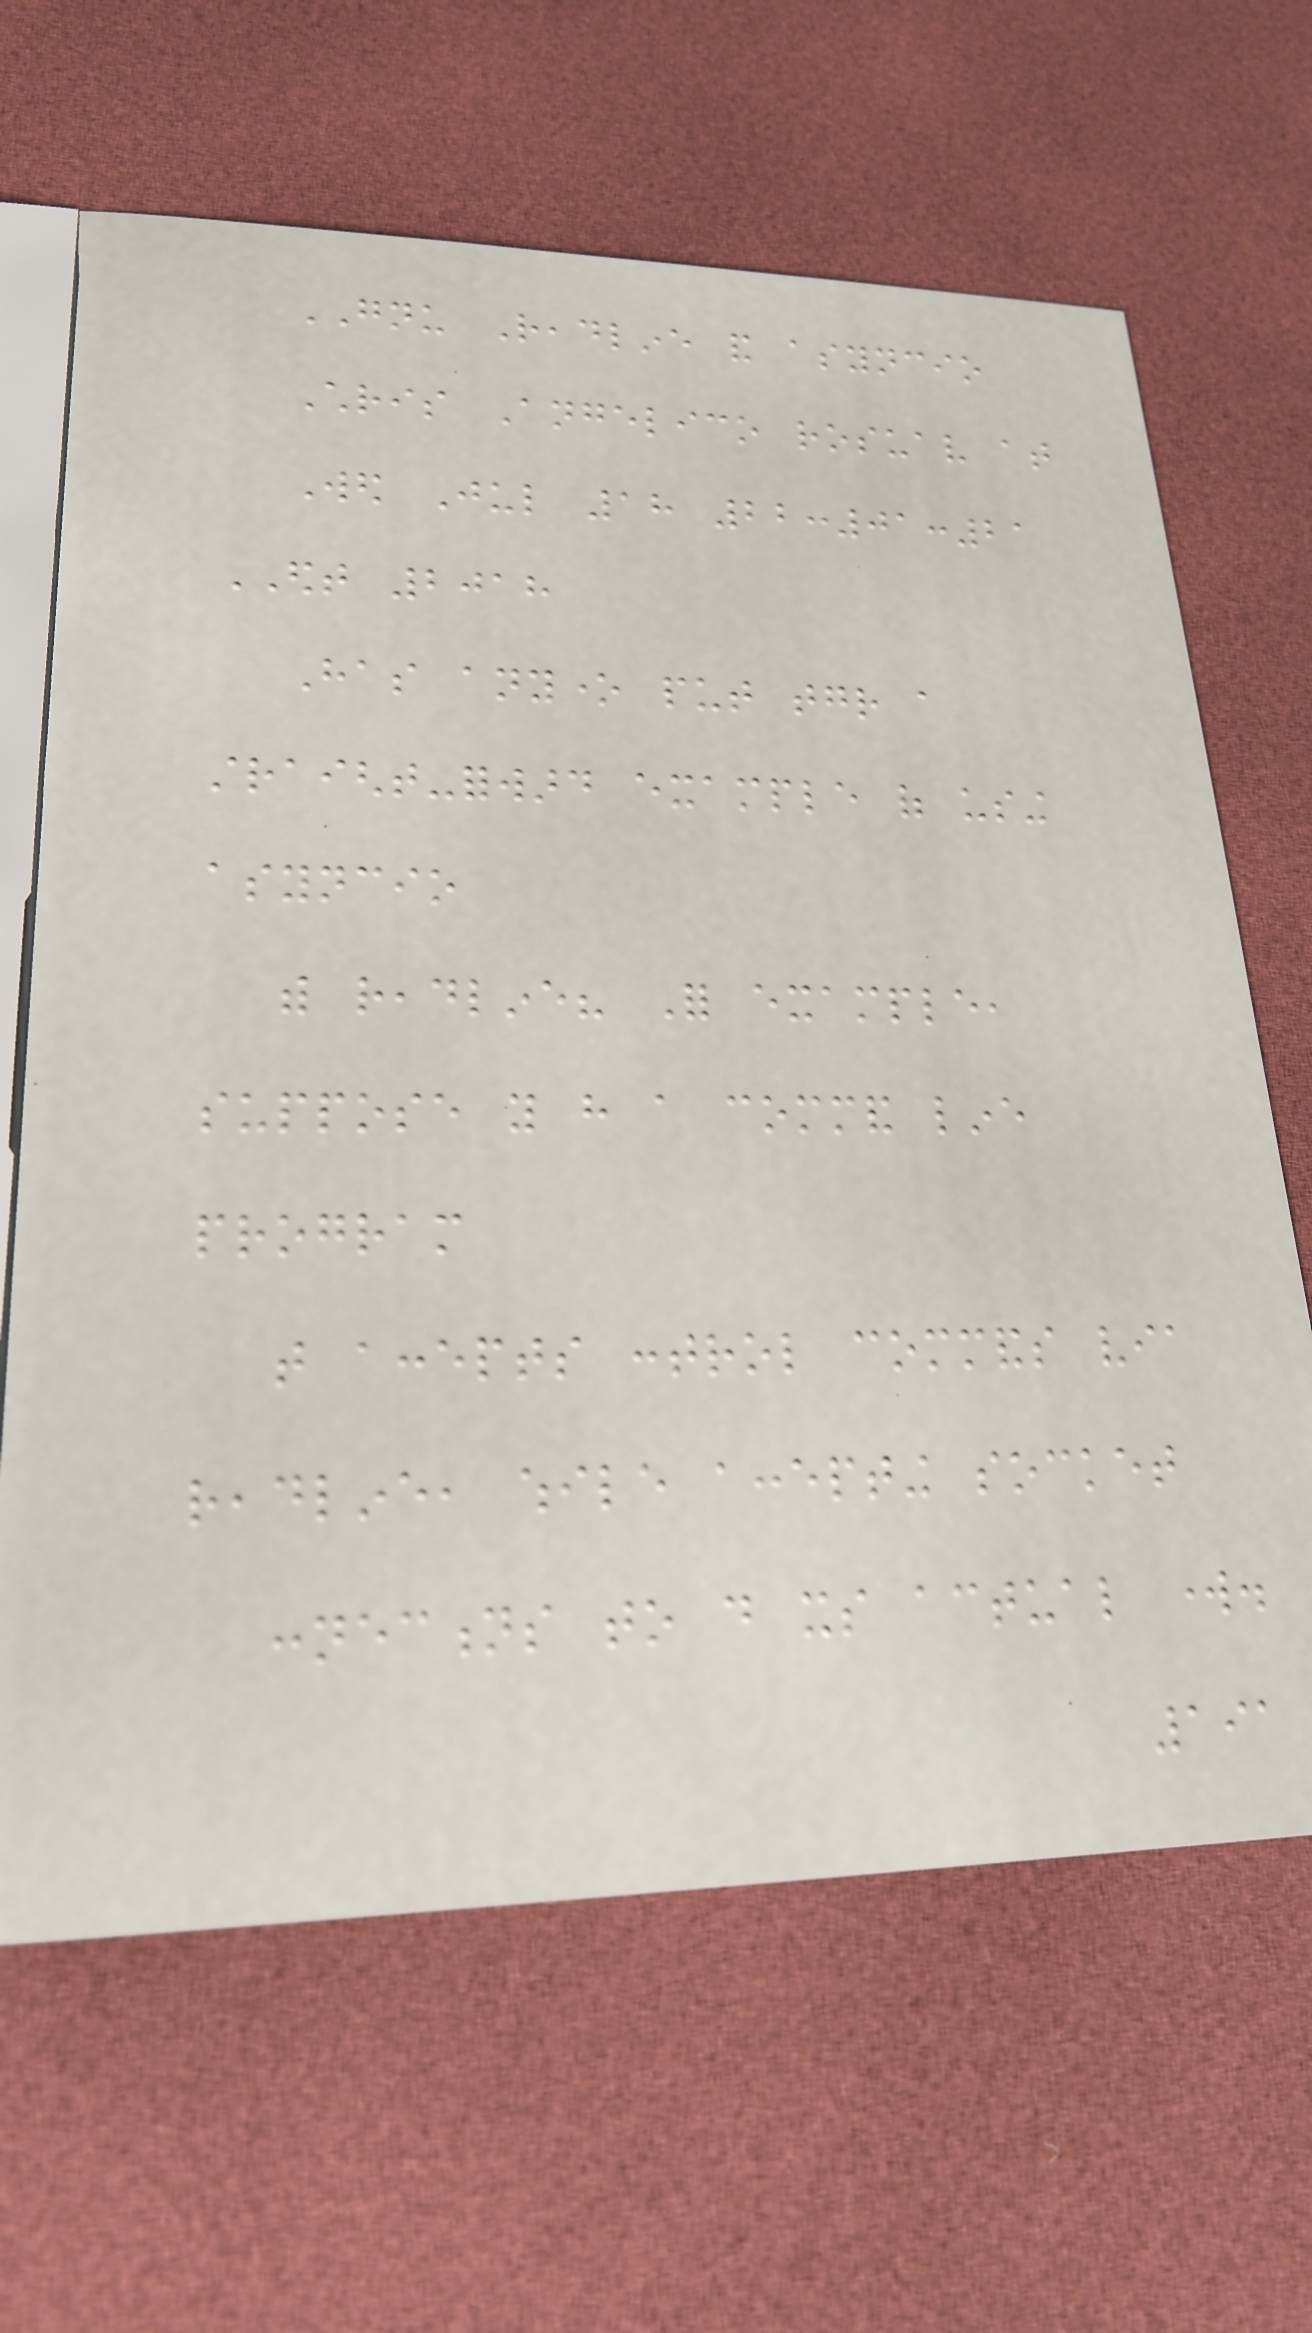GNU Readline and asyncio
Chris Angelico rosuav at
Wed Jul 18 22:01:21
EDT 2018
Has anyone put together a
straight-forward example of using
asyncio
with readline? For example,
suppose you have a command line
program
that accepts control commands via
readline, while accepting socket
connections to do its actual work.
191
